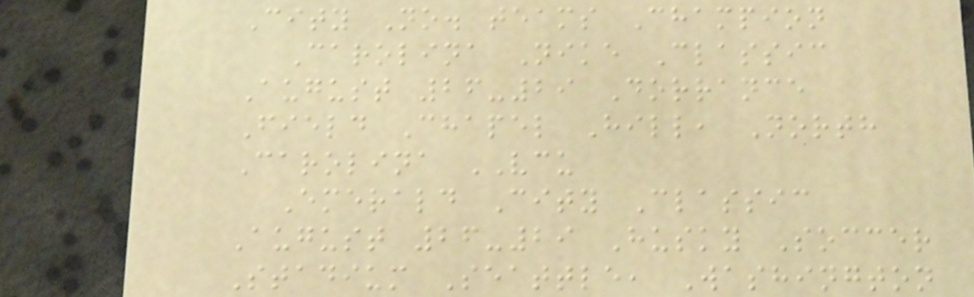City No. teams Champion
Carolina Nike Classic
August 26-29 Dorrance
Field Chapel Hill, North
Carolina VCU
Emerald City Classic
August 26-29 Husky Soccer
Stadium Seattle, Washington
